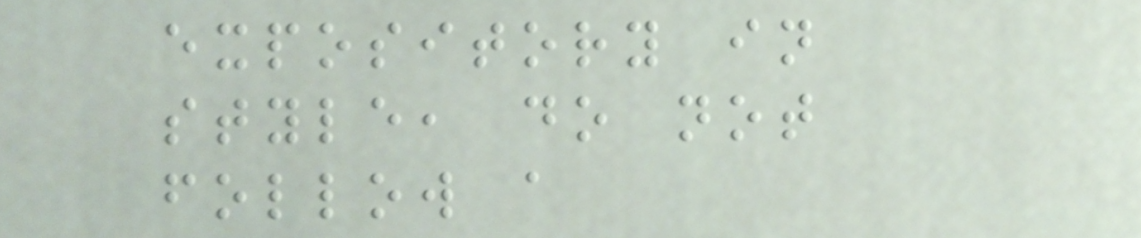expository in
style, do not
follow a
